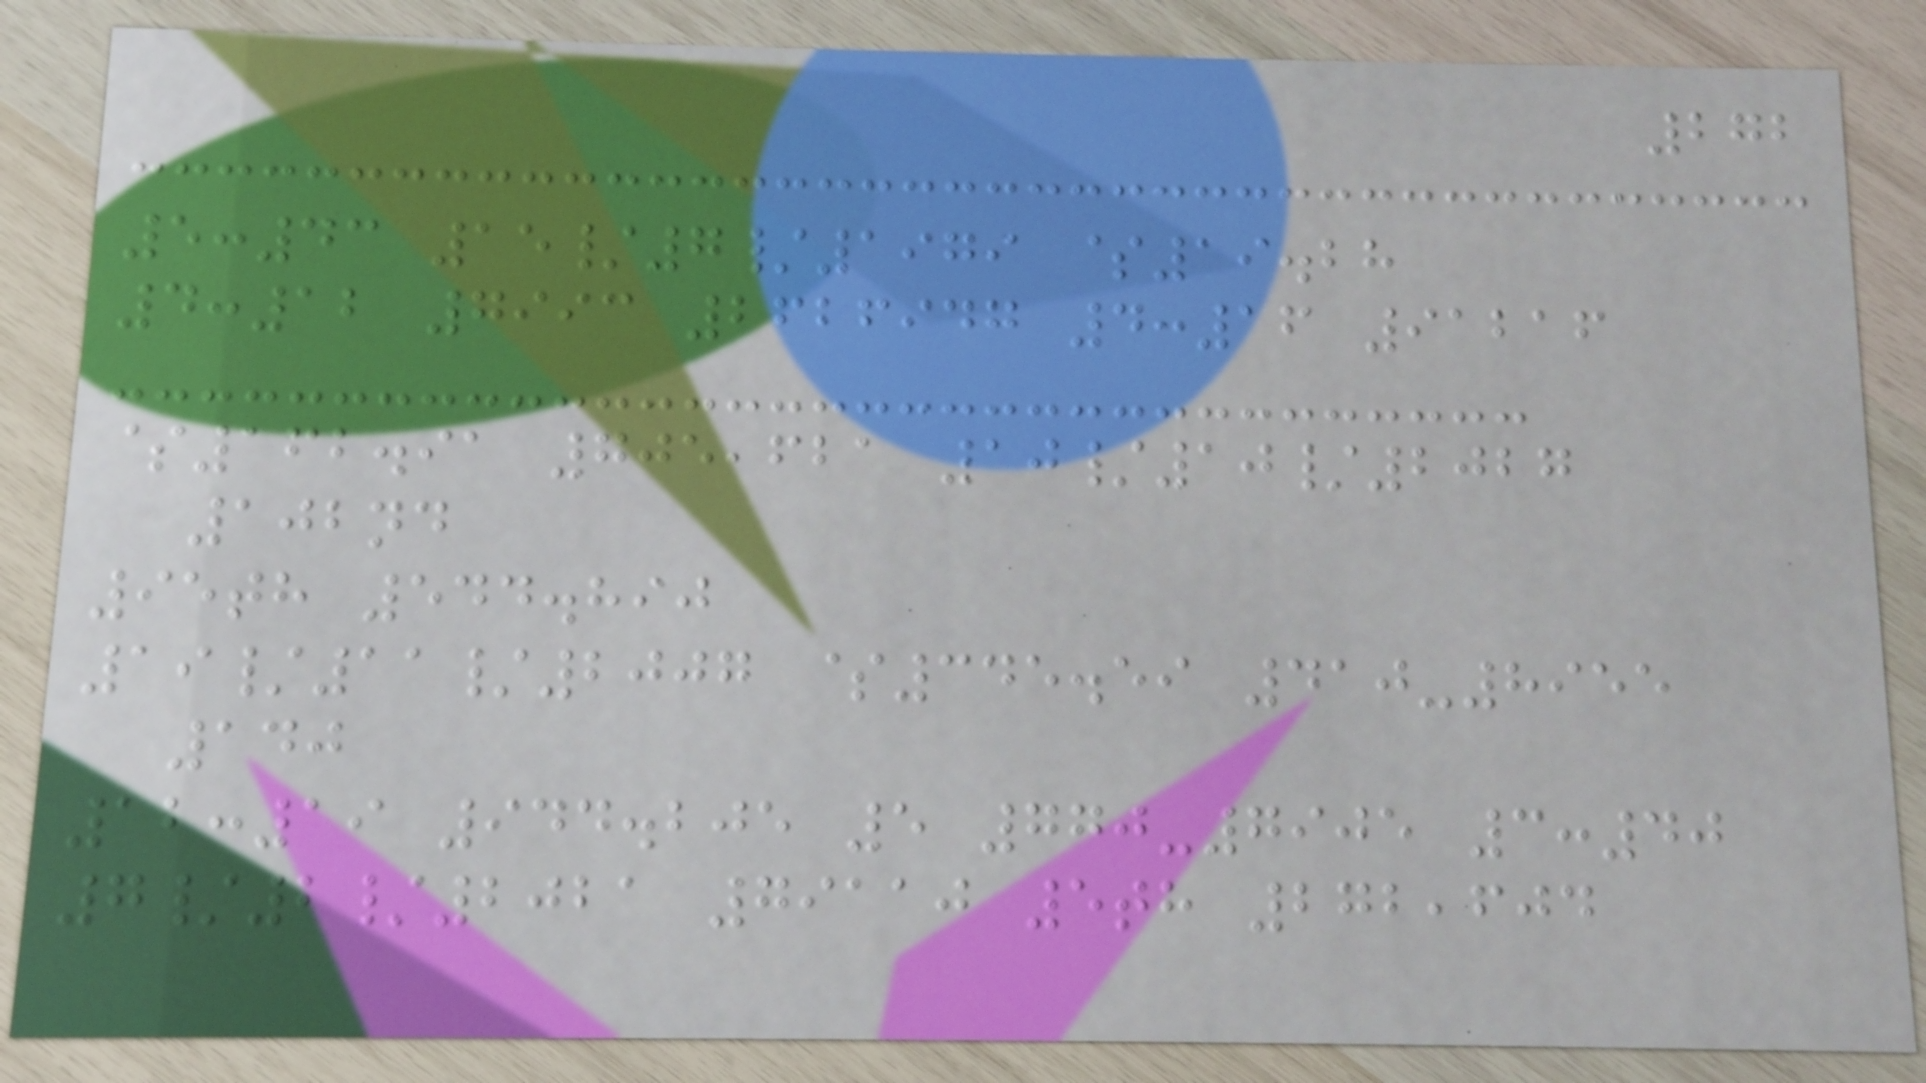272
5:43 15/7/1979 $19.28
4:12 7993 2626947 4:16 91216
$162.91 705,621 10/10/2027
102nd
95th 544.890
19/11/2007 $345.59 410-8955
140
12:19 944.205 5 770-7905 3:40
7/2/2021 79110 5th 272,604
